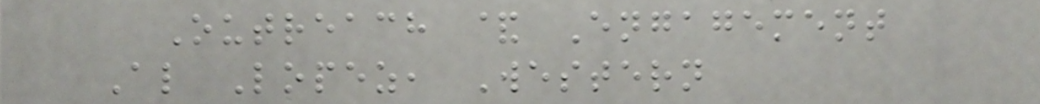Outreach & Engagement
Al Lopez, Western
